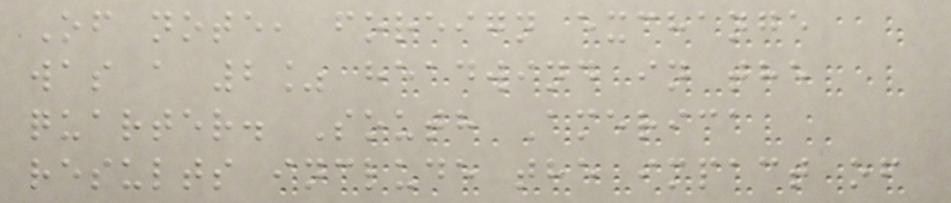Of note, foreign exchange
was a 2% headwind in the
quarter. South America
results include the impact of
